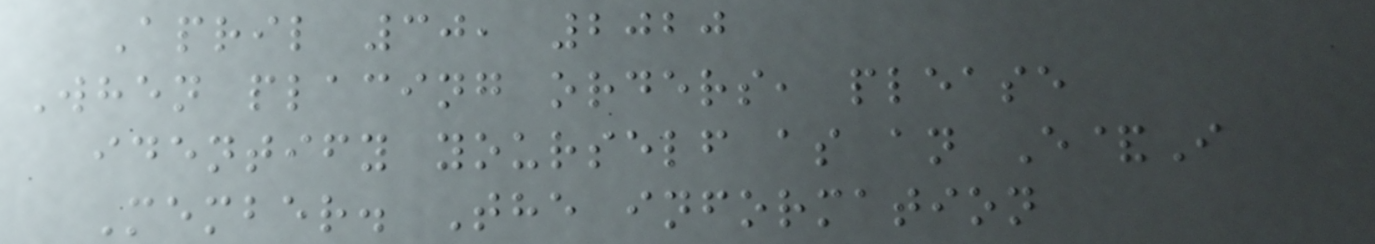April 30, 2020
When placing orders, please
identify yourself as an E&I
Member. The information
